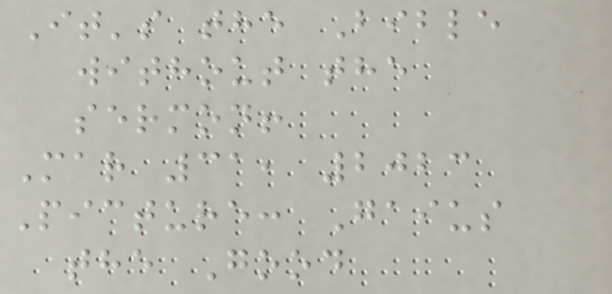It's the Bible
without the
sermon!
Mar 31, 2023
Picture: Gaius
the Good
